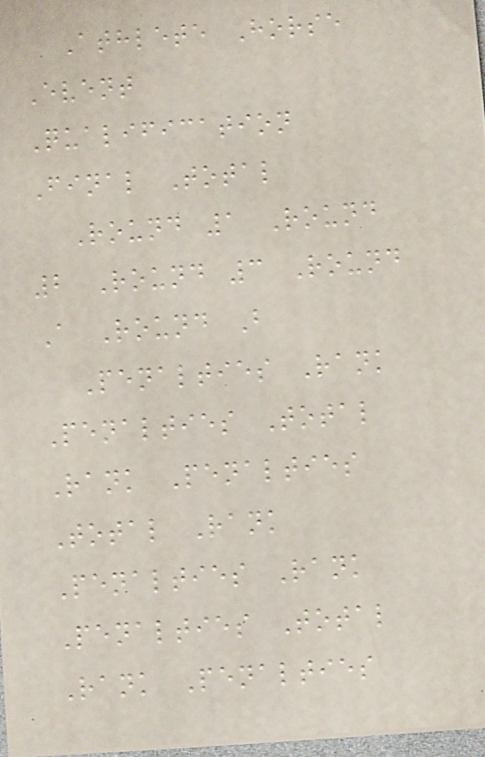Athlete Horse
Event
Qualification
Final Total
Round 1 Round
2 Round 3 Round
A Round B
Penalties Rank
Penalties Total
Rank Penalties
Total Rank
Penalties Rank
Penalties Total
Rank Penalties
